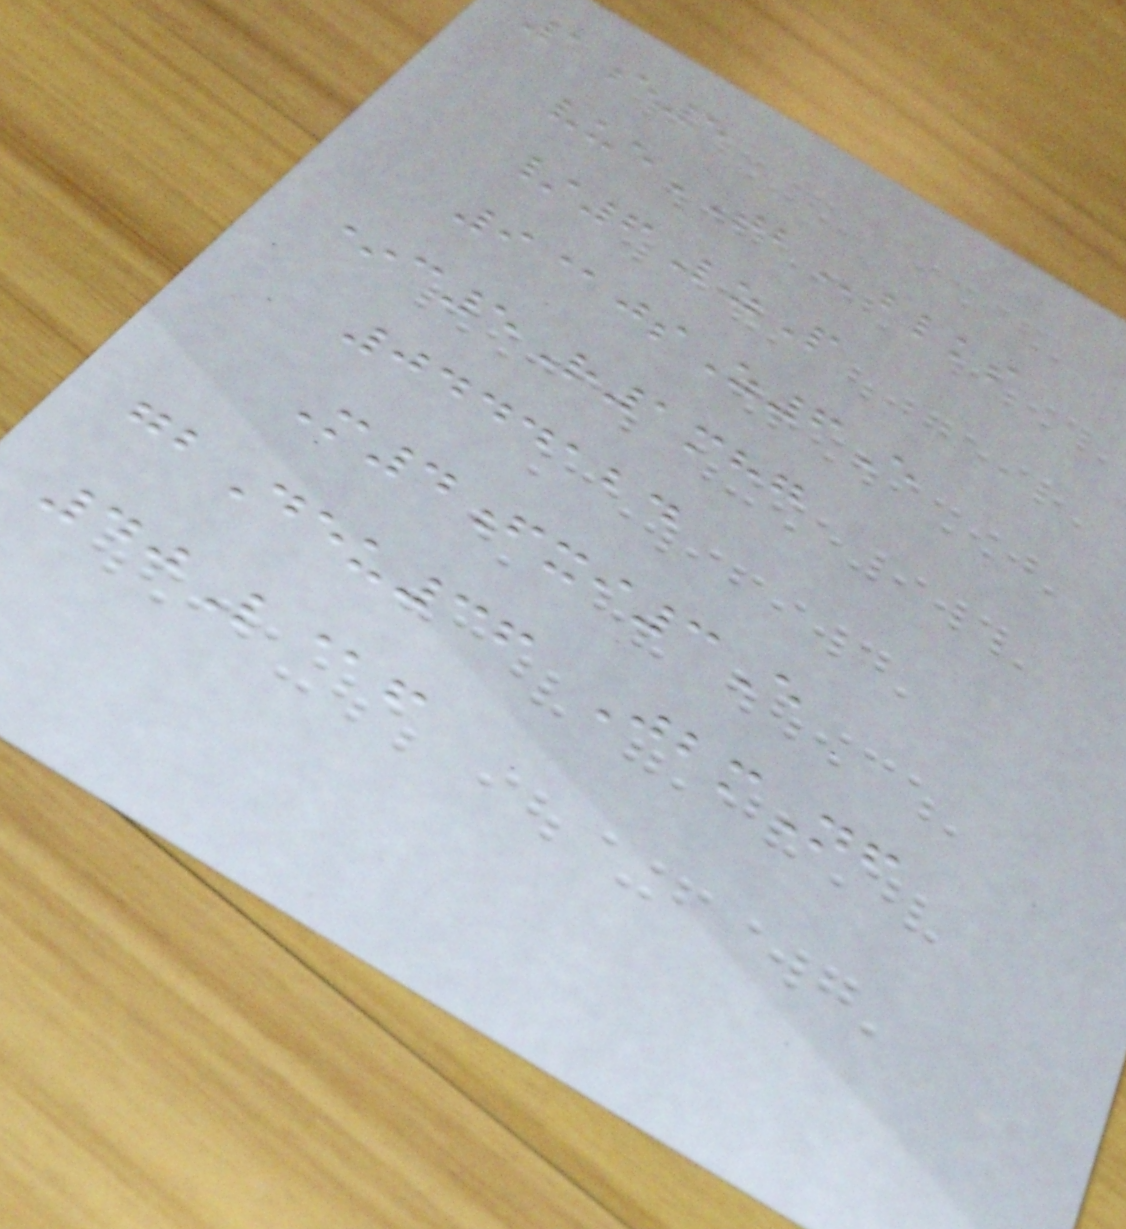1e5
vueTBblks
/6LzP
9@jsZ6E
*c5R1mhg
0444124
M4fxi3E
gbDeu36 JbmNf
40L@f
